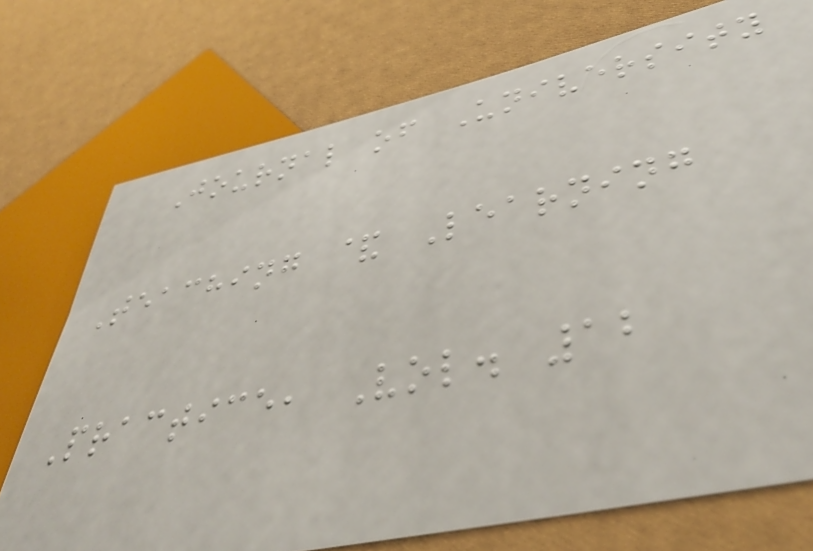Journal of University
Teaching & Learning
Practice, Vol. 12
